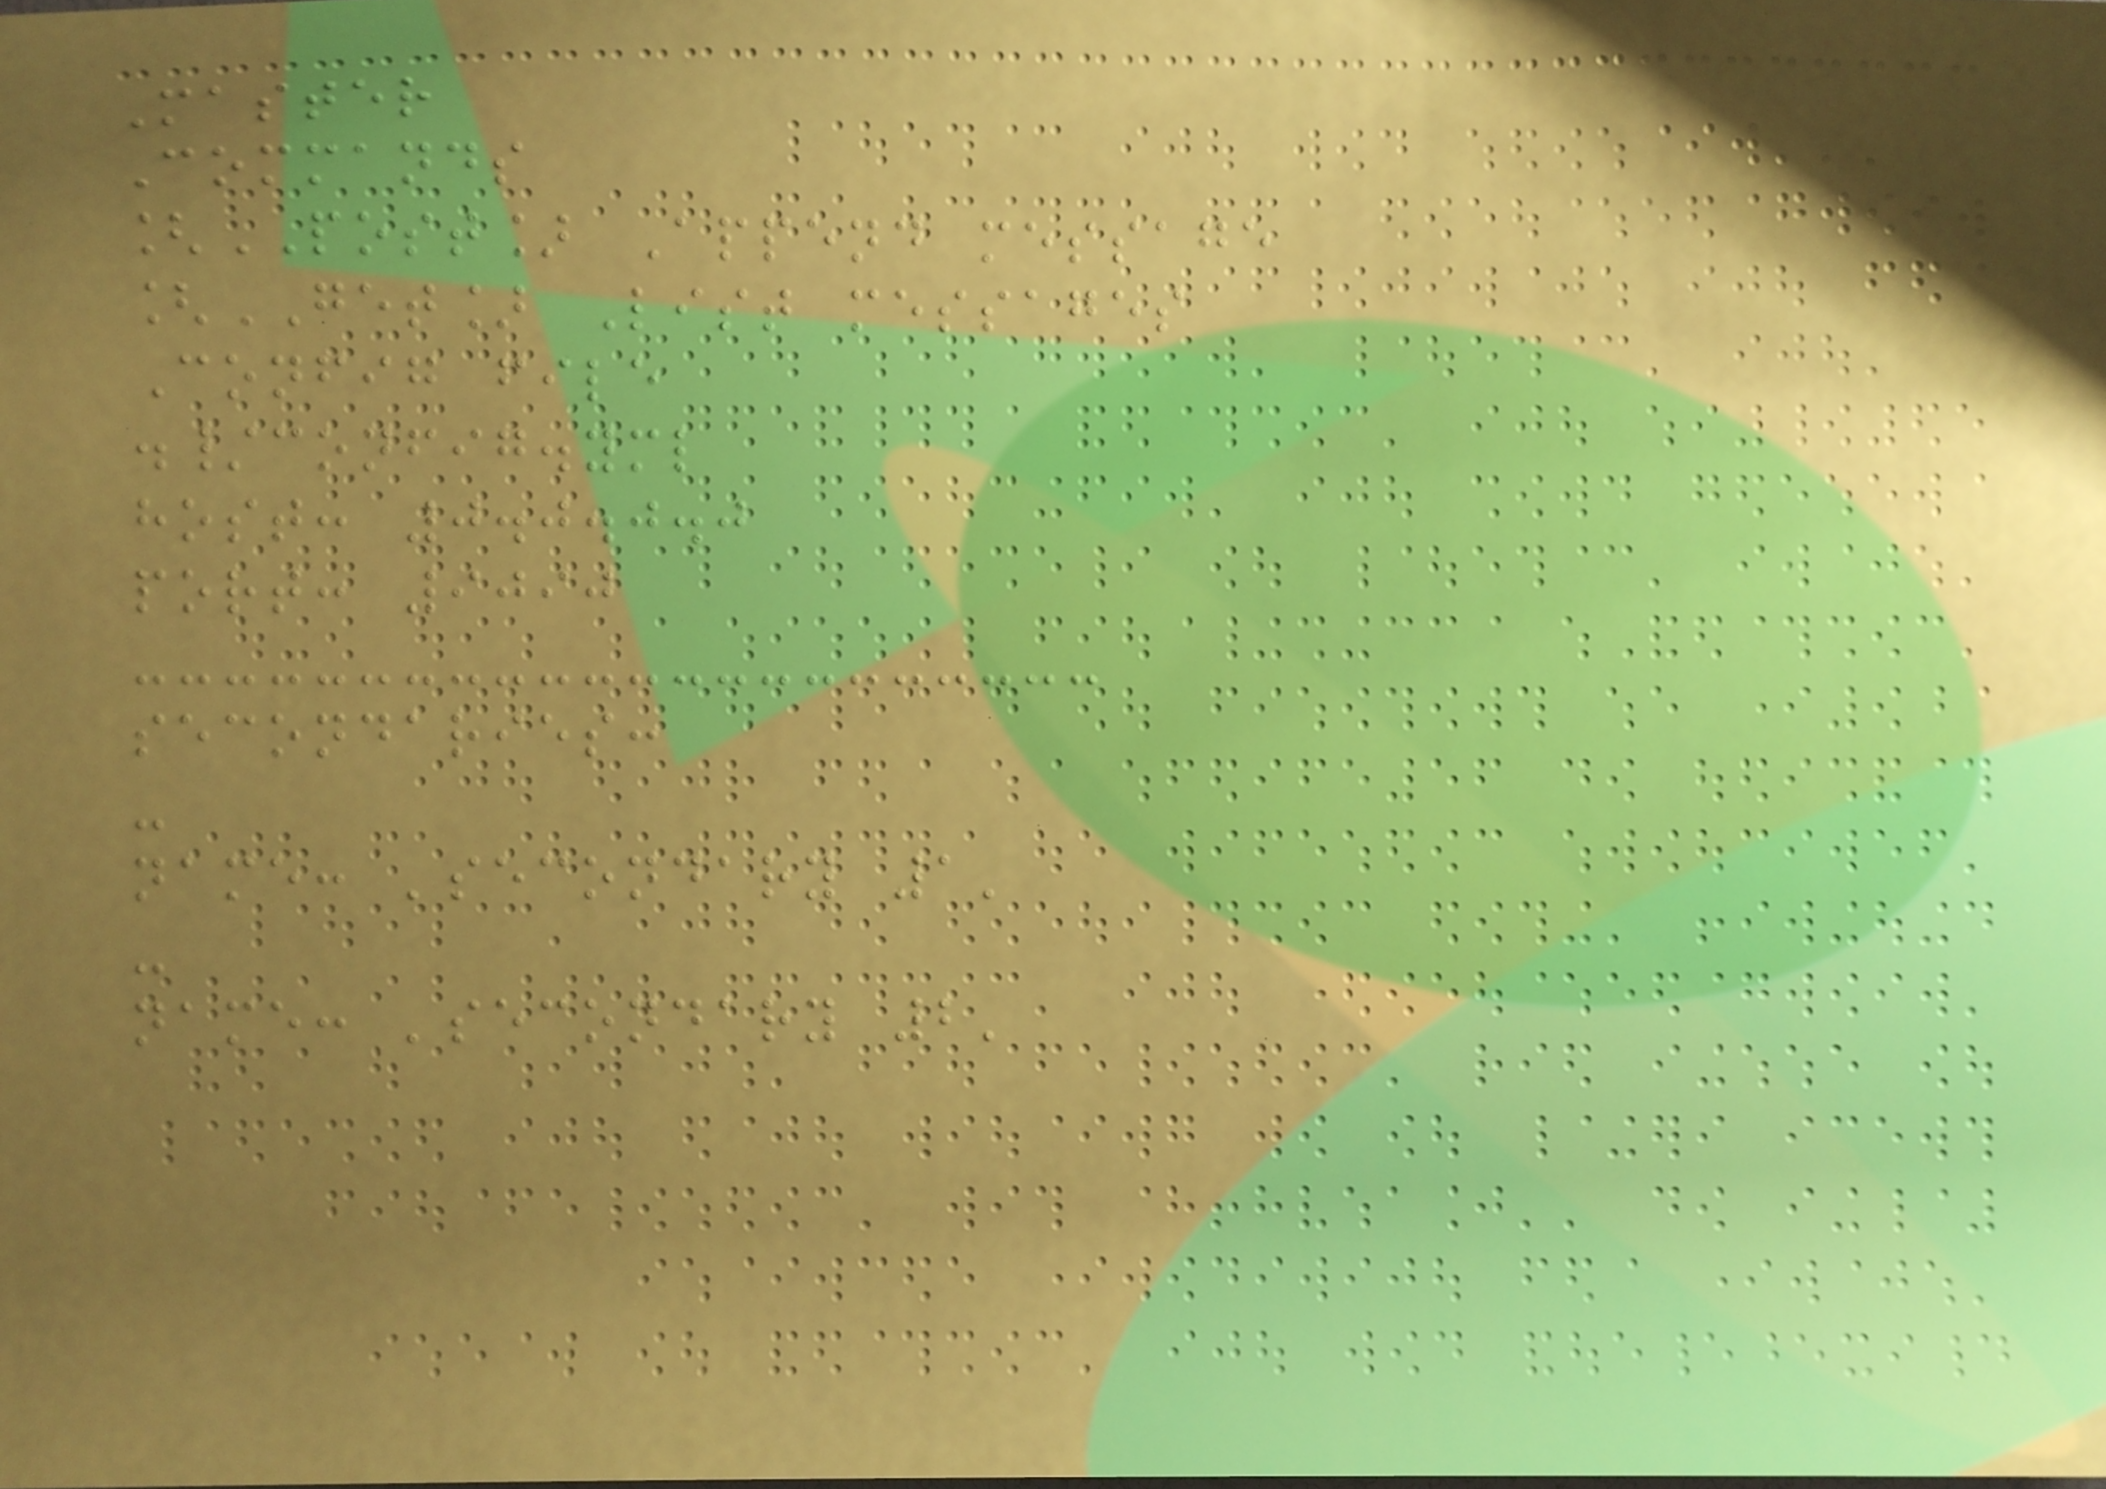Master
Commands
[POST] Append message
[GET] List messages
Config file
./config.yml
host: 0.0.0.0
port: 9090
secondaries:
-
name: 'secondary 1'
-
name: 'secondary 2'
